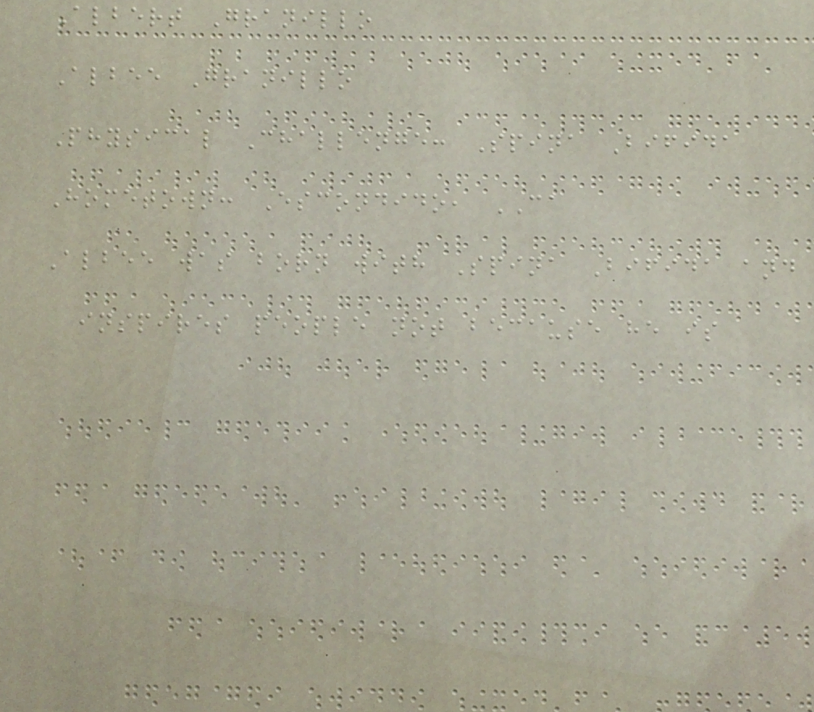Albert Granillo
Albee Granillo
Physical Challenge: Spina Bifida
Hometown: Escondido, CA
Albee was born with Spina Bifida and
inspires people not because he is
